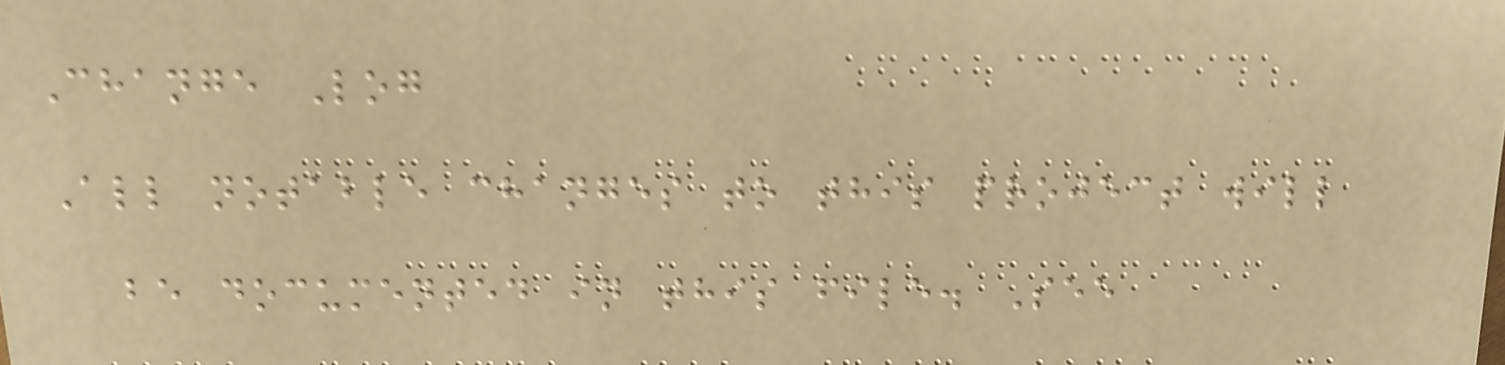Change Log
All notable changes to this project will
be documented in this file. See
